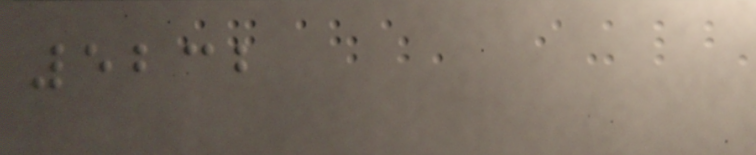5232
